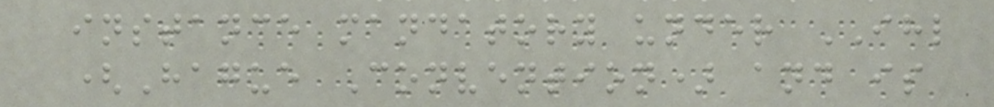instance mandatory under IHL
(Hague Convention) and is
